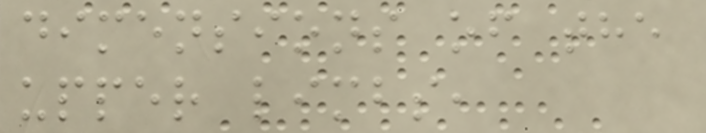dimensions of the
upper limbs,
